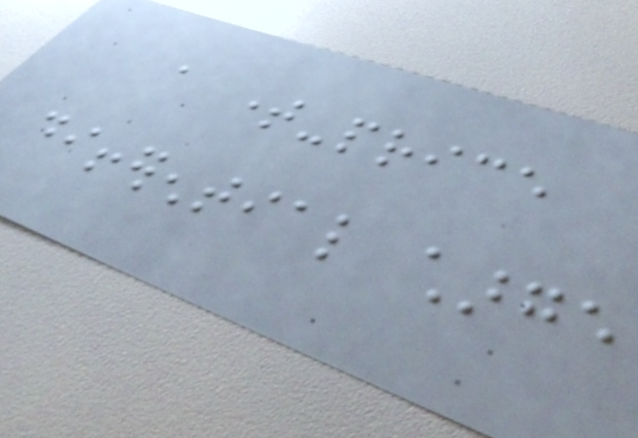a time-price
differential charge
